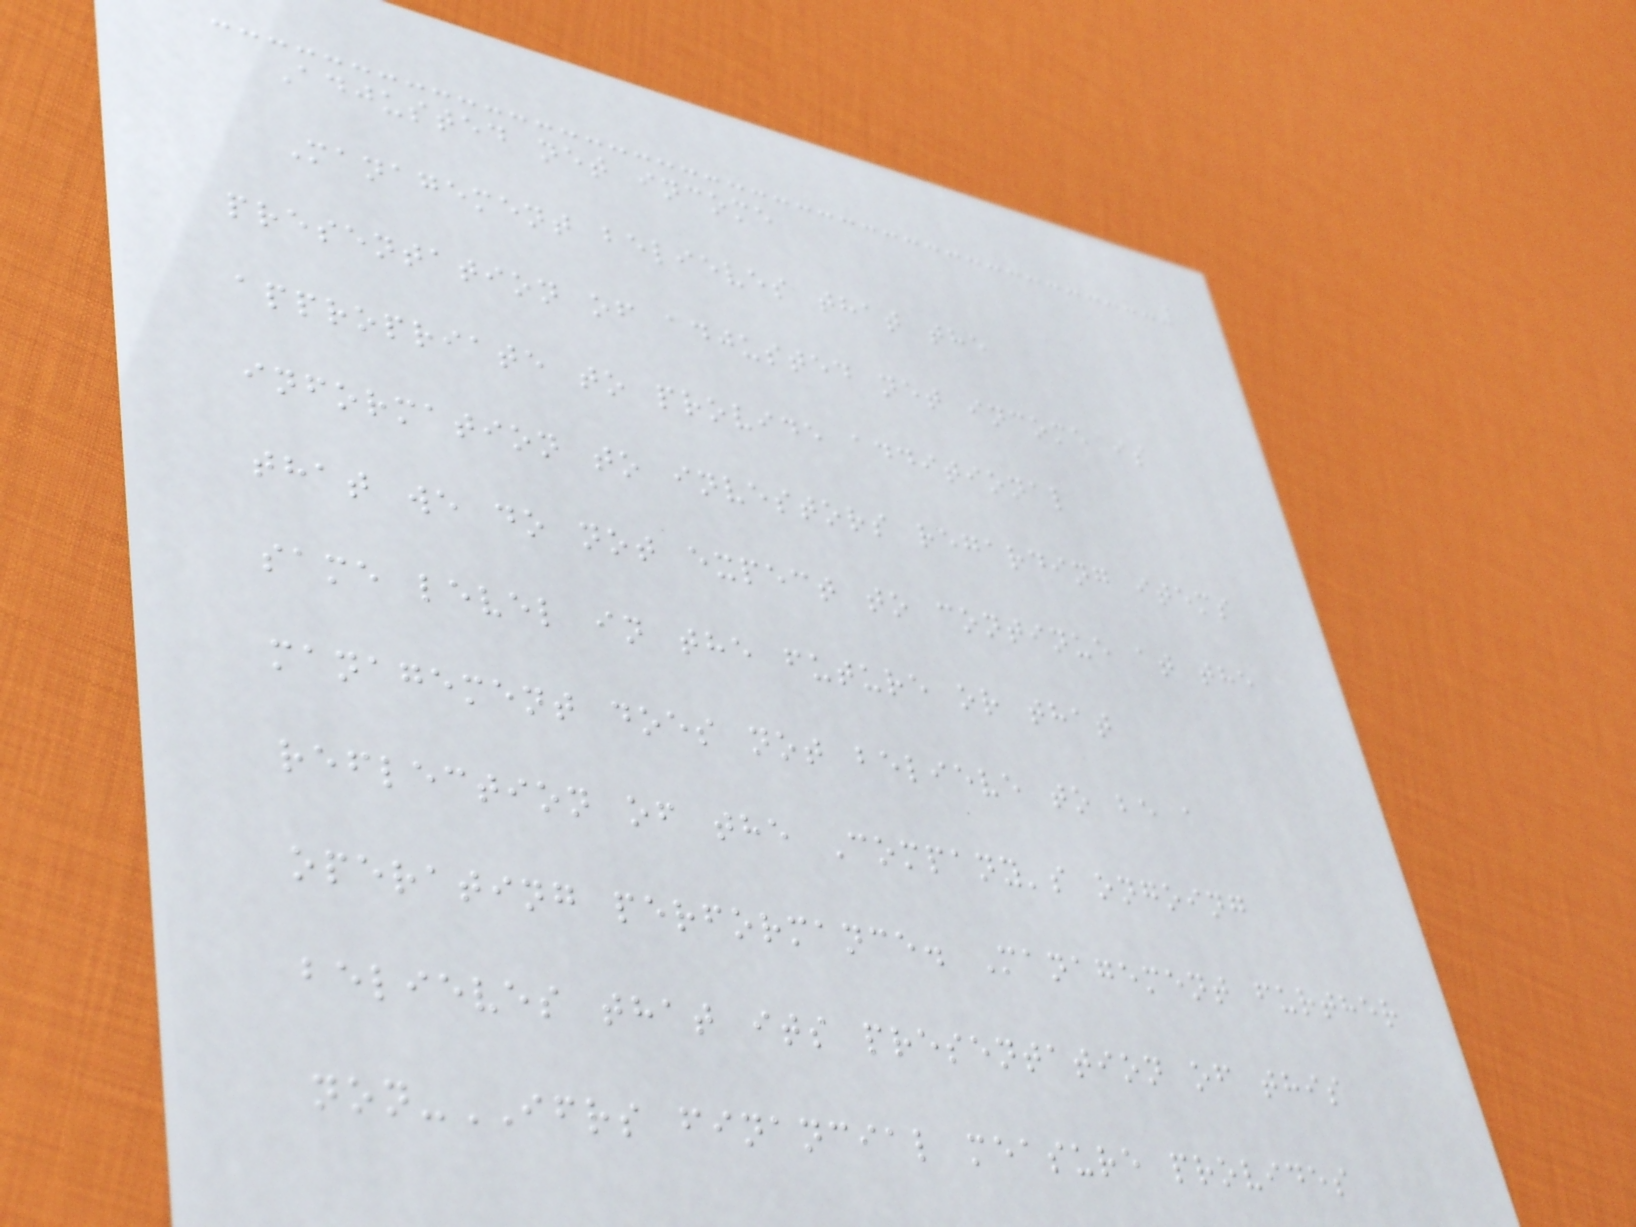Adjusted net income
Management believes that the
presentation of adjusted net income is
appropriate to provide additional
information to investors regarding items
that we do not expect to continue at the
same level in the future or that
management does not believe to be a
reflection of the Company's ongoing
operating performance. Management further
believes that its presentation of this
non-IFRS financial measure provides
